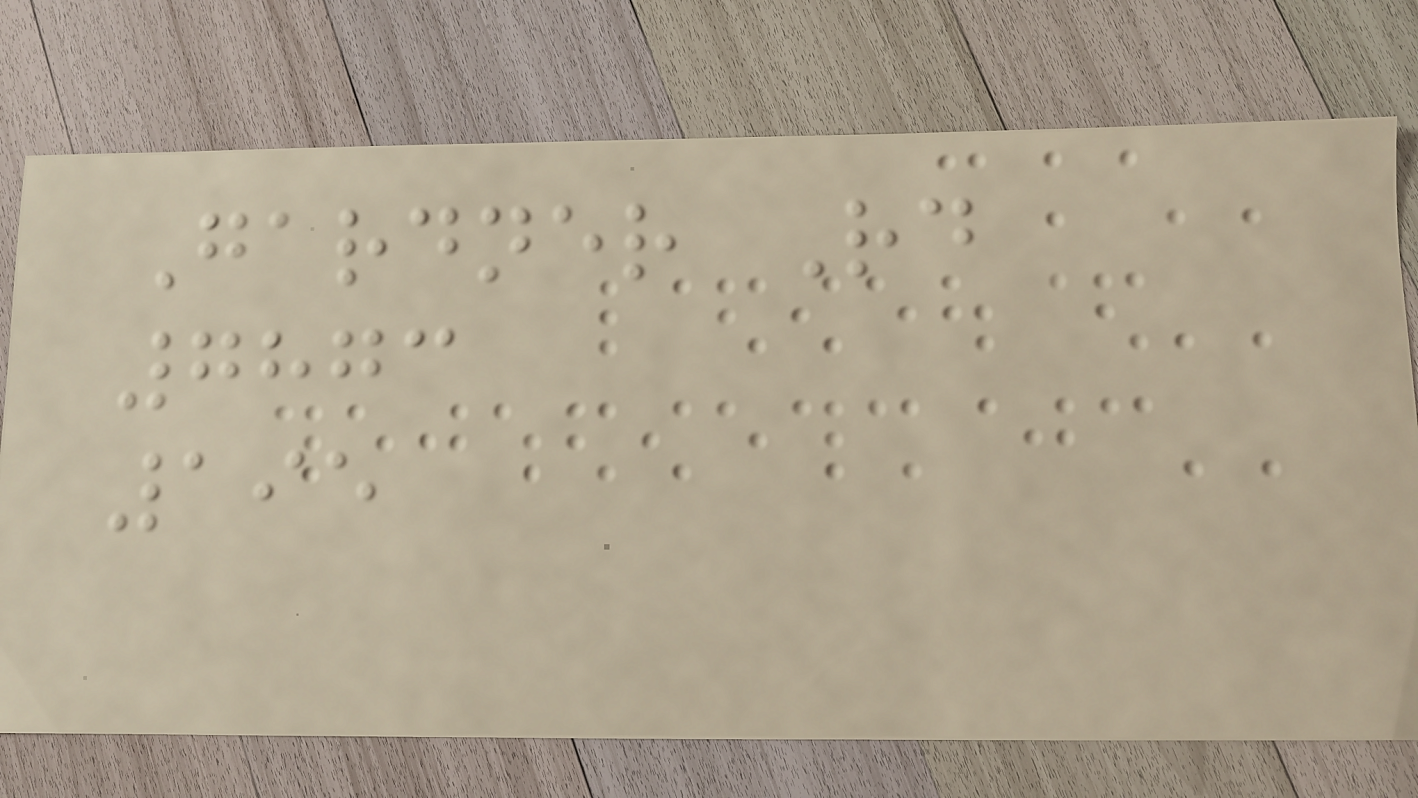Gardner Rd
7873
195
